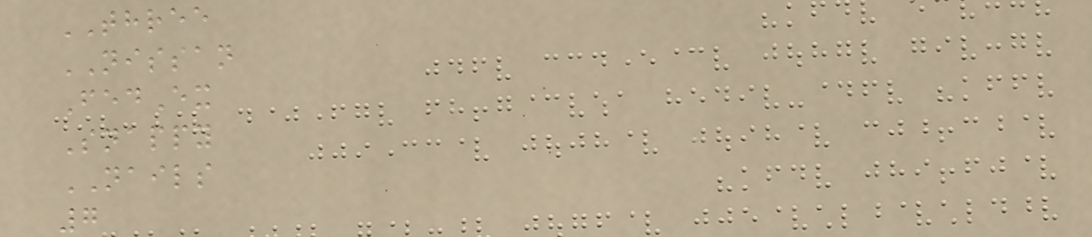THREE
NISSAN
FedEx
Snappy
NAILS
7
